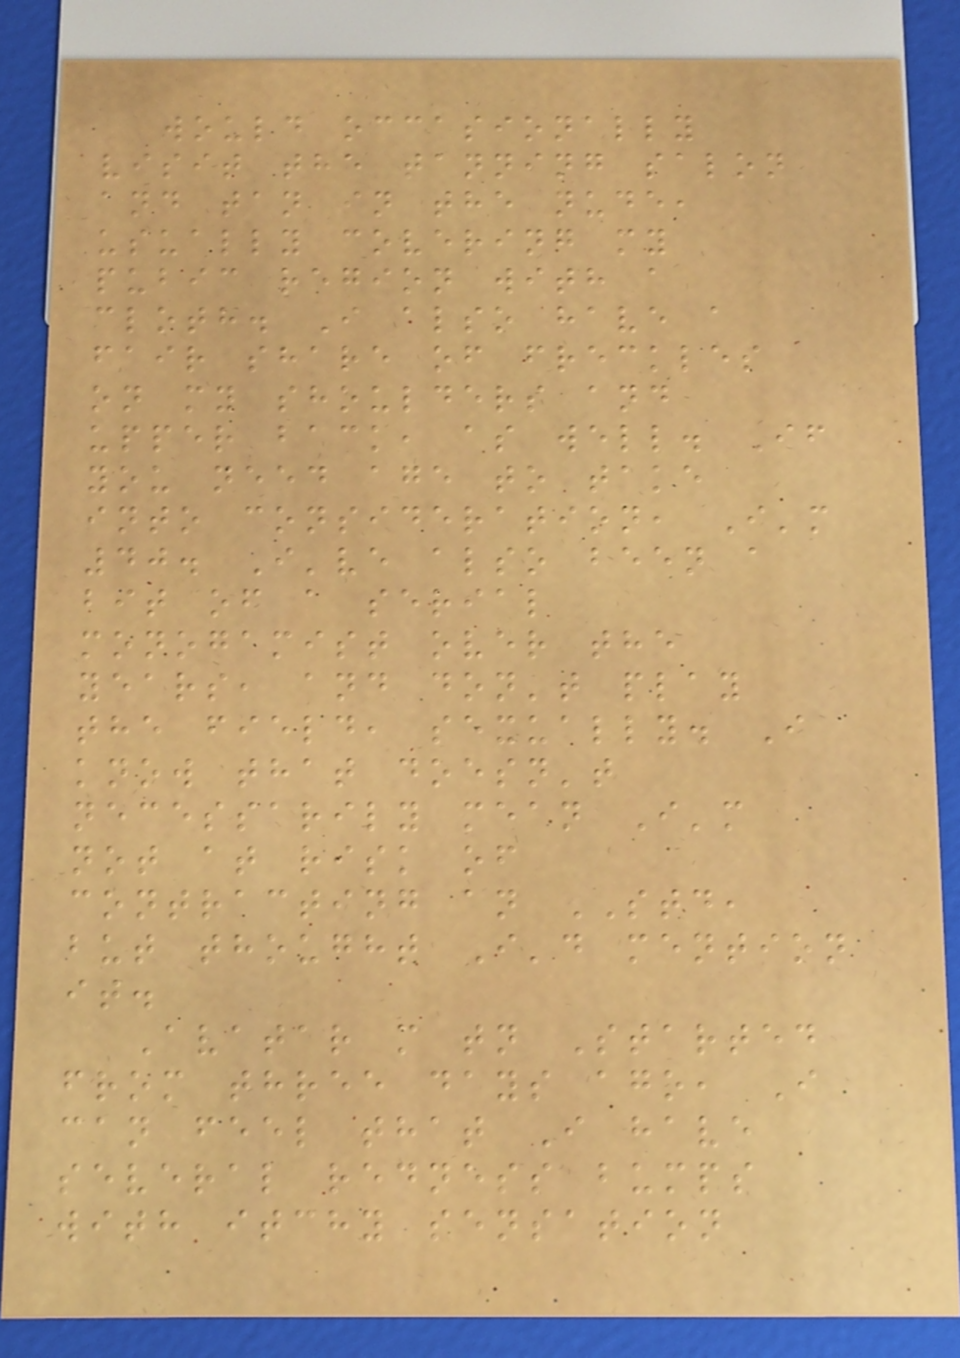would occasionally
visit the tanning salon
and tan in the nude,
usually covering my
pubic region with a
cloth. I also have a
fair share of freckles
on my shoulders and
upper back, as well. If
you need age to take
into consideration, I'm
40. I've also been a
bit of a serial
monogamist over the
years, and don't play
the field, sexually. I
know that doesn't
necessarily mean I'm
not at risk of
contracting an STD,
but thought I'd mention
it.
Avatar m tn Started
from three days ago, I
can feel that I have
several redness bumps
with itchy sensation
